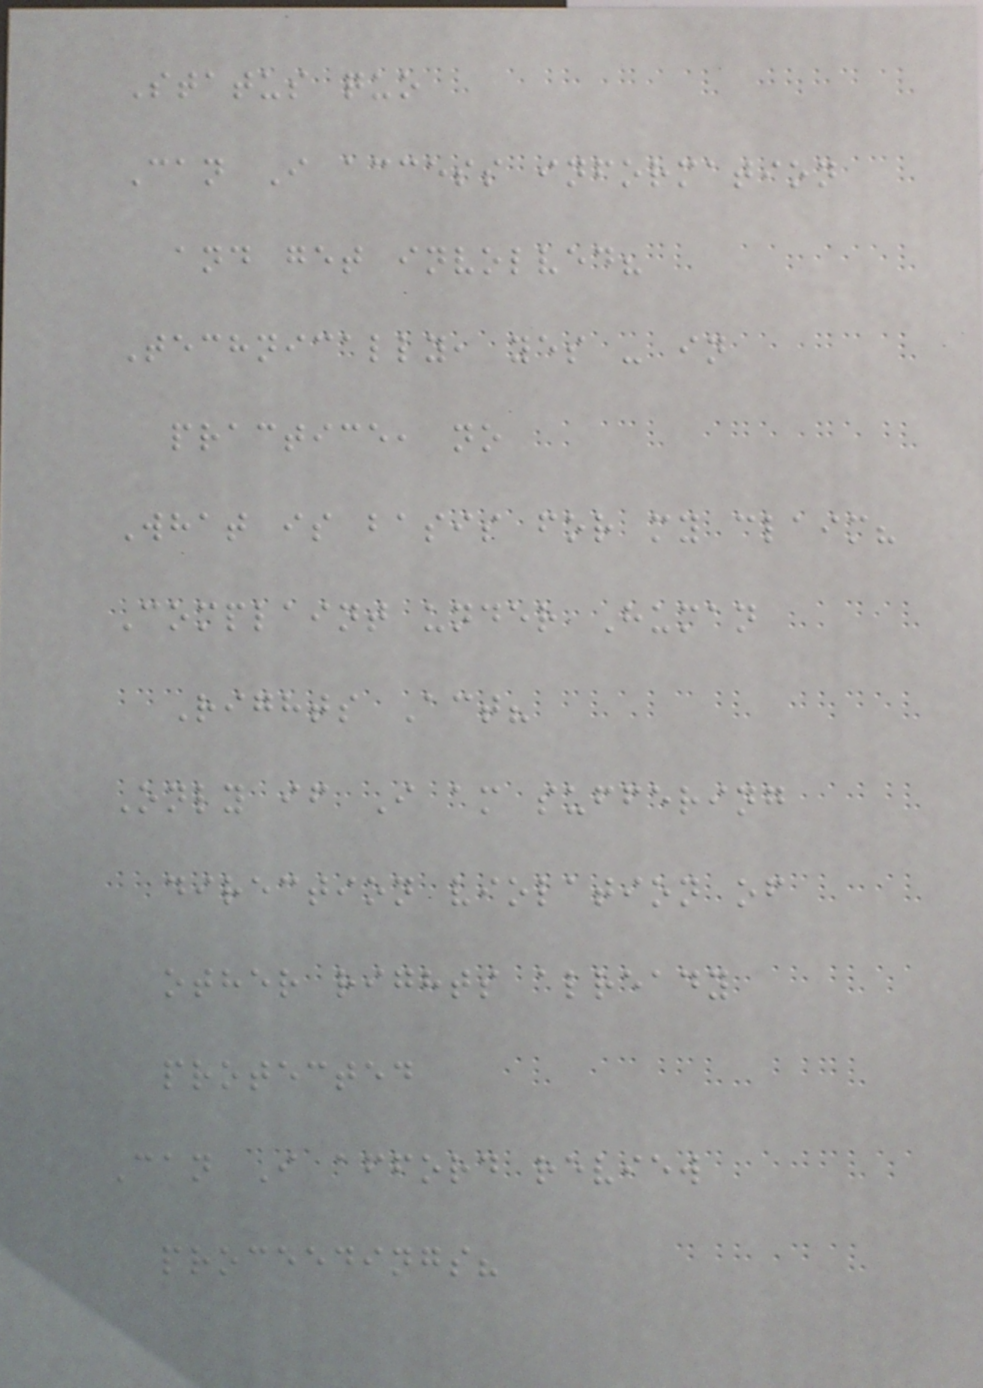Status quo
Can I access information
and get involved?
Technically, yes - in
practice, no
What is basis for my claim?
Complaint under Human
Rights Act?
Only if I am suffering
direction violation of
other rights already
protected
Can I afford review
proceedings?
